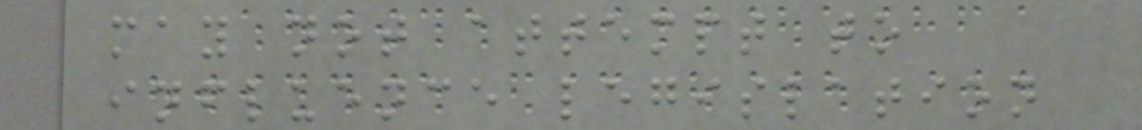may not attempt to
influence legislation
